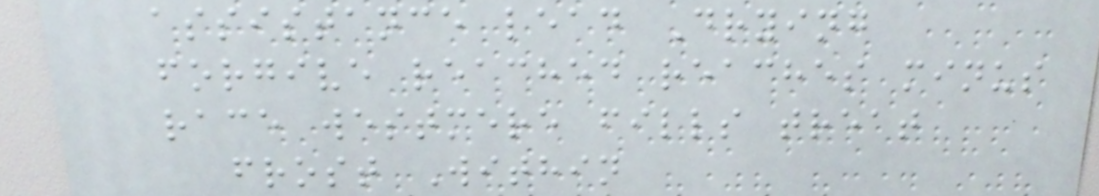assistance lead Drying
forgive reached reaches minus
race westmere fills treat
frost Within
